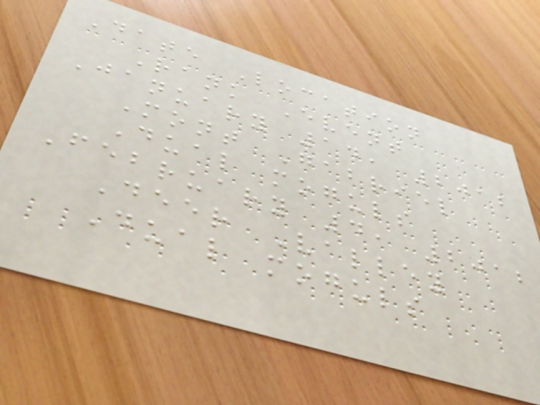Date Location
Rank Event
January 14, 2012
Mont Gabriel
Dual moguls
February 4, 2012
Deer Valley
Dual moguls
